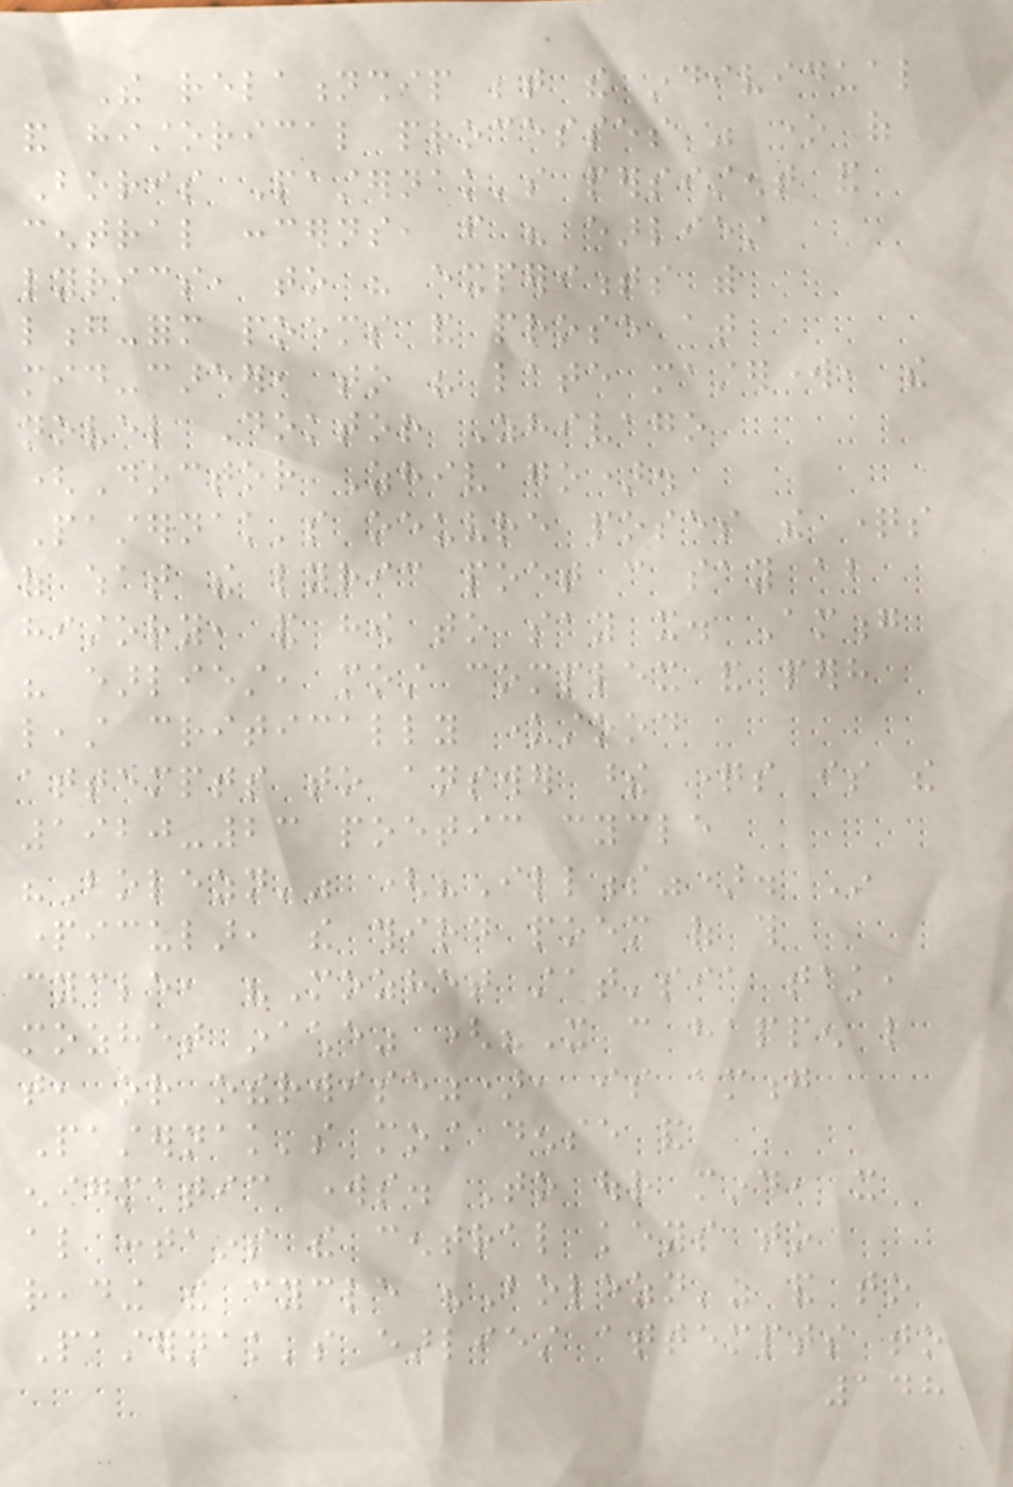The relationship between the individual
and historical processes was one of
Boris Pasternak's persistent and
central concerns, from his earliest
lyrics, to his experiments with
long-form poems and prose at
mid-career, to his late masterwork, the
novel Doktor Zhivago
(Doctor Zhivago).
Pasternak's oeuvre poses the questions
of what the lyric poet can say about
history, and how to say it. Among
his earliest, most complex and perhaps
least critically understood
attempts to answer these questions is the
1920-23 poetic cycle
"Bolezn'" ("Illness"). In
particular, the third poem of this
cycle, "Mozhet stat'sia tak,
mozhet inache" ("It can happen like
that, or otherwise"), is among
Pasternak's most dense and
enigmatic works. To our mind, it
also contains the central keys to
reading the cycle "Bolezn'" and to
Pasternak's earliest attempts to
148
